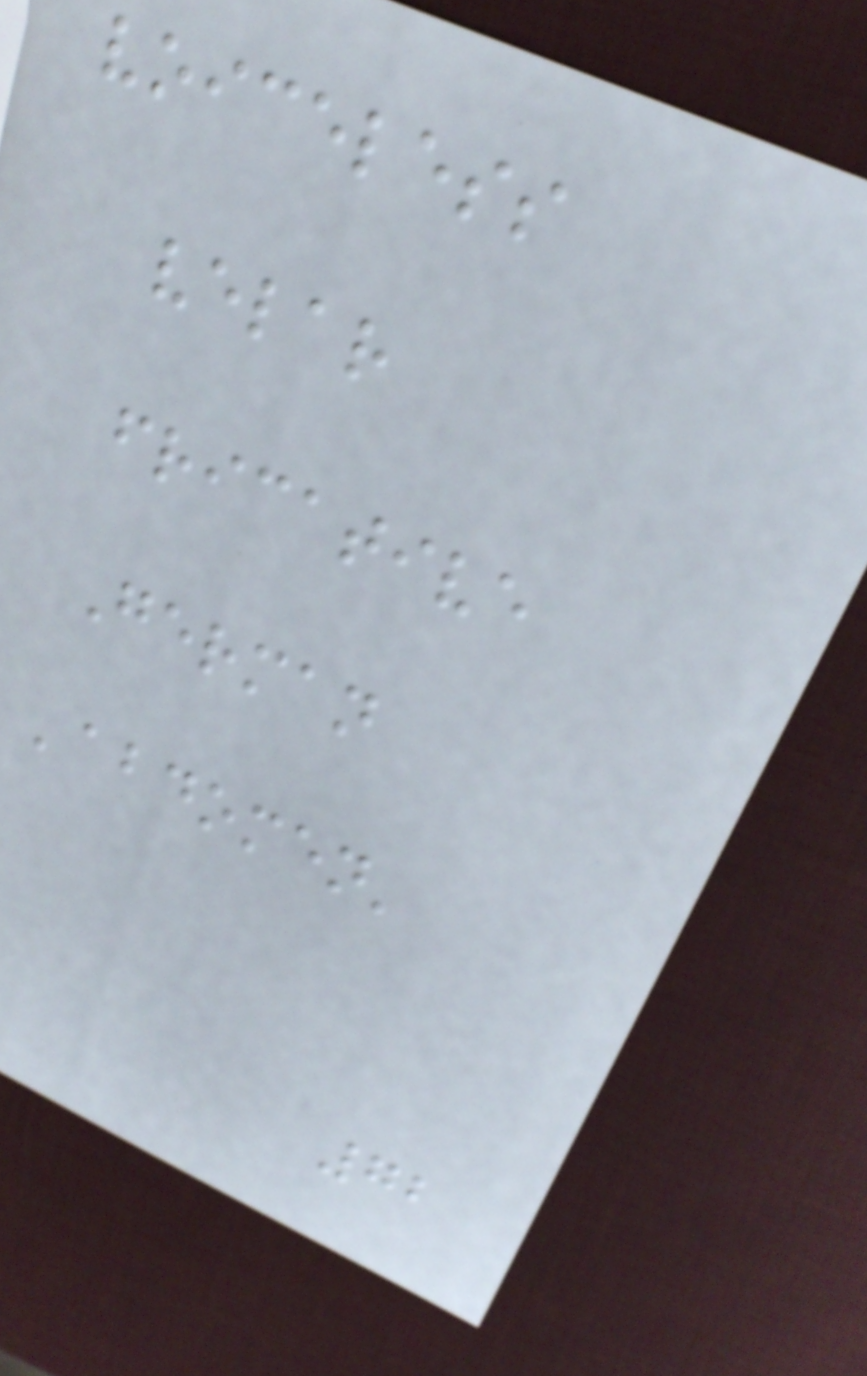voiceless
velar
fricative
German
'abdomen'
72
